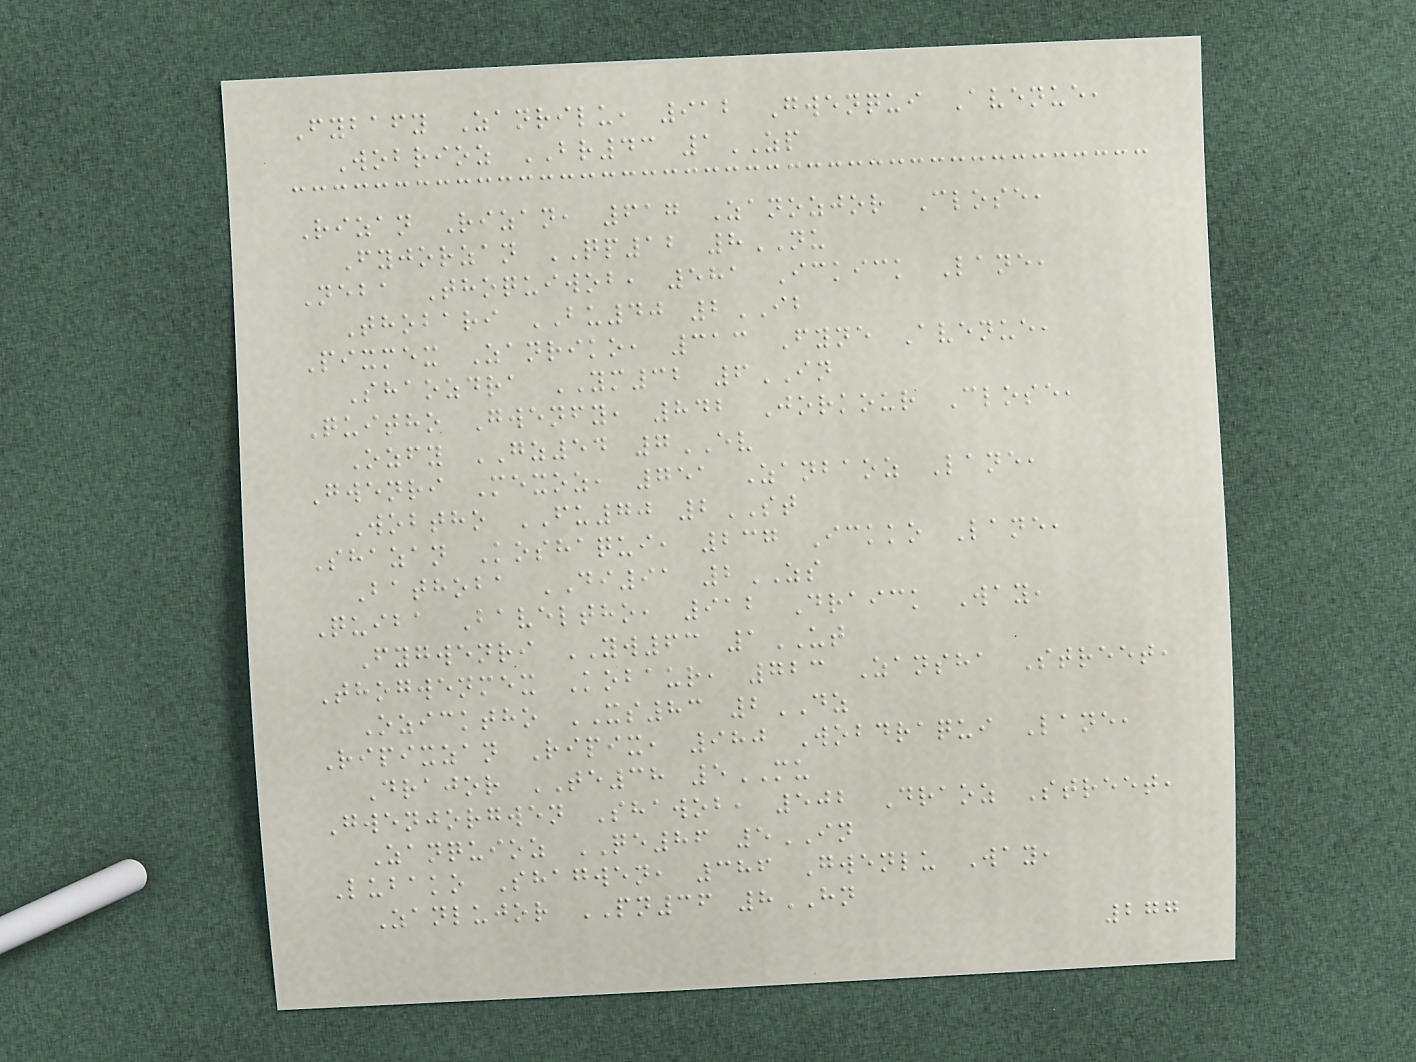Fybafy Zanrilu, 912 Gwenqui Avenue,
Wobrioz BR43 1ZP
Rizan Rizan, 617 Zanozjor Close,
Fyjorzan QP12 8NU
Neba Thoquiwob, 581 Ickick Lane,
Thobari BU40 2IB
Pixmex Zanriko, 313 Fyne Avenue,
Shaozdra YM32 6IN
Quitho Gwenfy, 842 Jorkour Close,
Ozfy GZ54 7EV
Gwenri Mexoz, 751 Zanbaoz Lane,
Wobtho FU70 2ST
Shazan Koshaqui, 237 Ickko Lane,
Bathoba DI91 2ZS
Quiba Baveltho, 912 Draick Way,
Fygwenri YW63 1UT
Thogwenmex Kobaur, 723 Zansha Street,
Ozicktho XS83 2DZ
Ripixzan Ripix, 980 Wobdraqui Lane,
Drajor TE38 5MU
Gwenjorgwen Shawob, 502 Draoz Street,
Zanquioz QE86 5IN
Lubako Shagwen, 386 Gwenlu Way,
Zanlujor PN36 8HN
277
